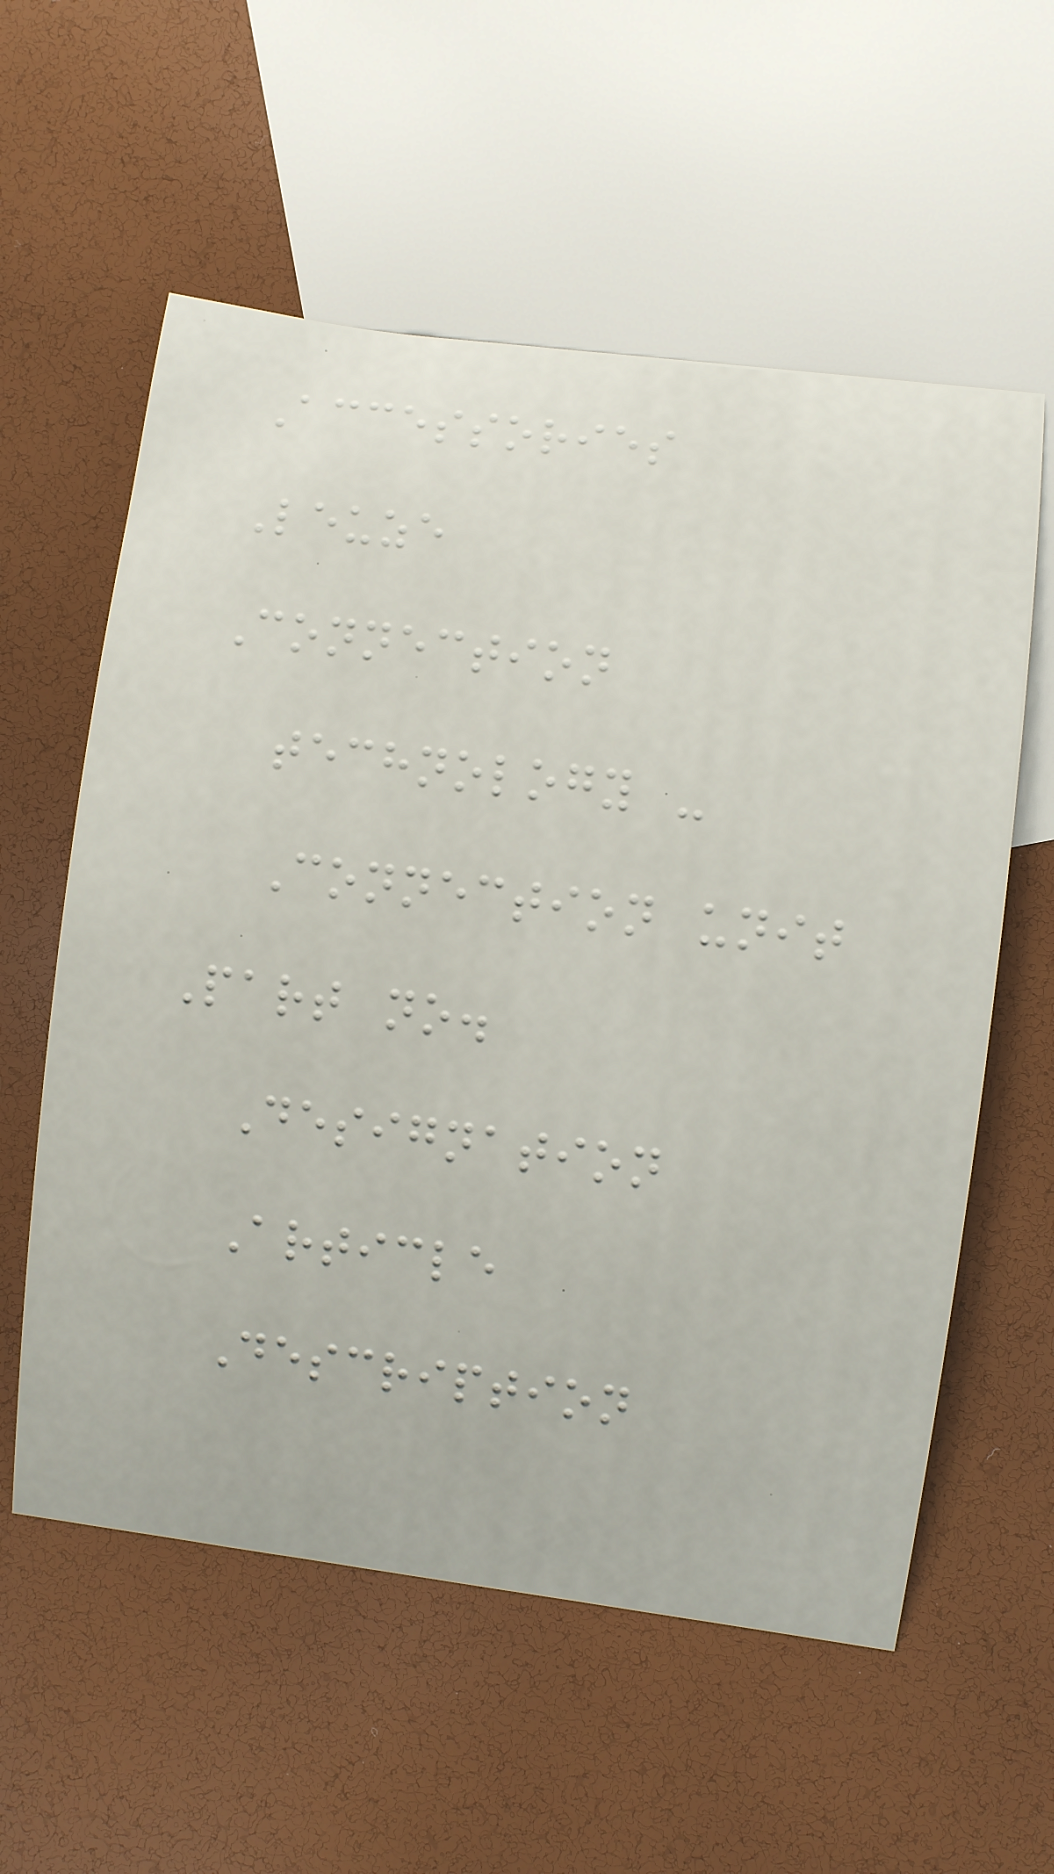Accessories
Leuze
Connection
technology -
Connection unit
Part no.
Designation
Article
Description
